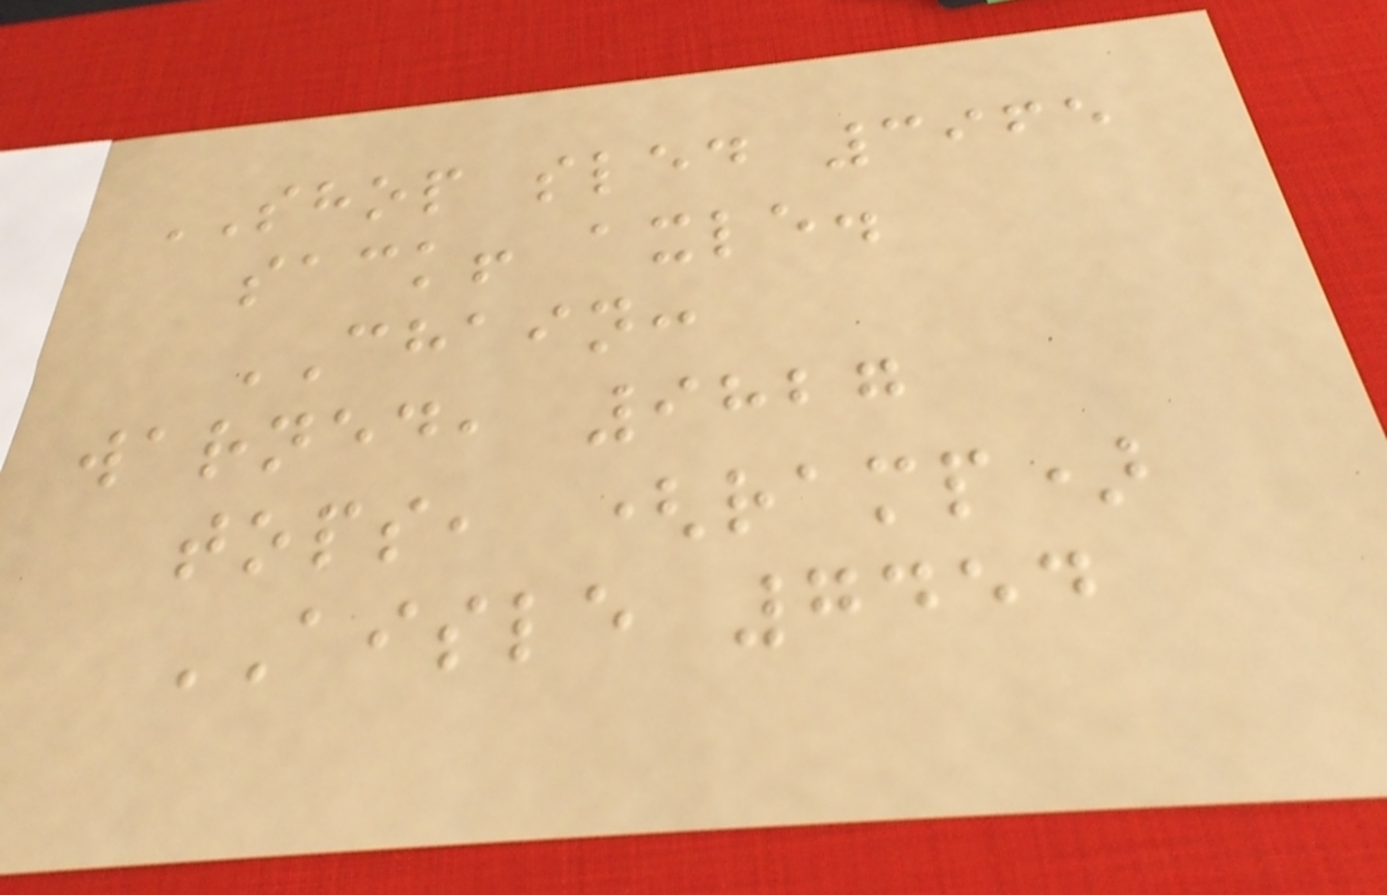SHOP sled 3965
sack! axle.
CHAIN:
warned, 9827
tops, (ramp)
AISLE 7454
